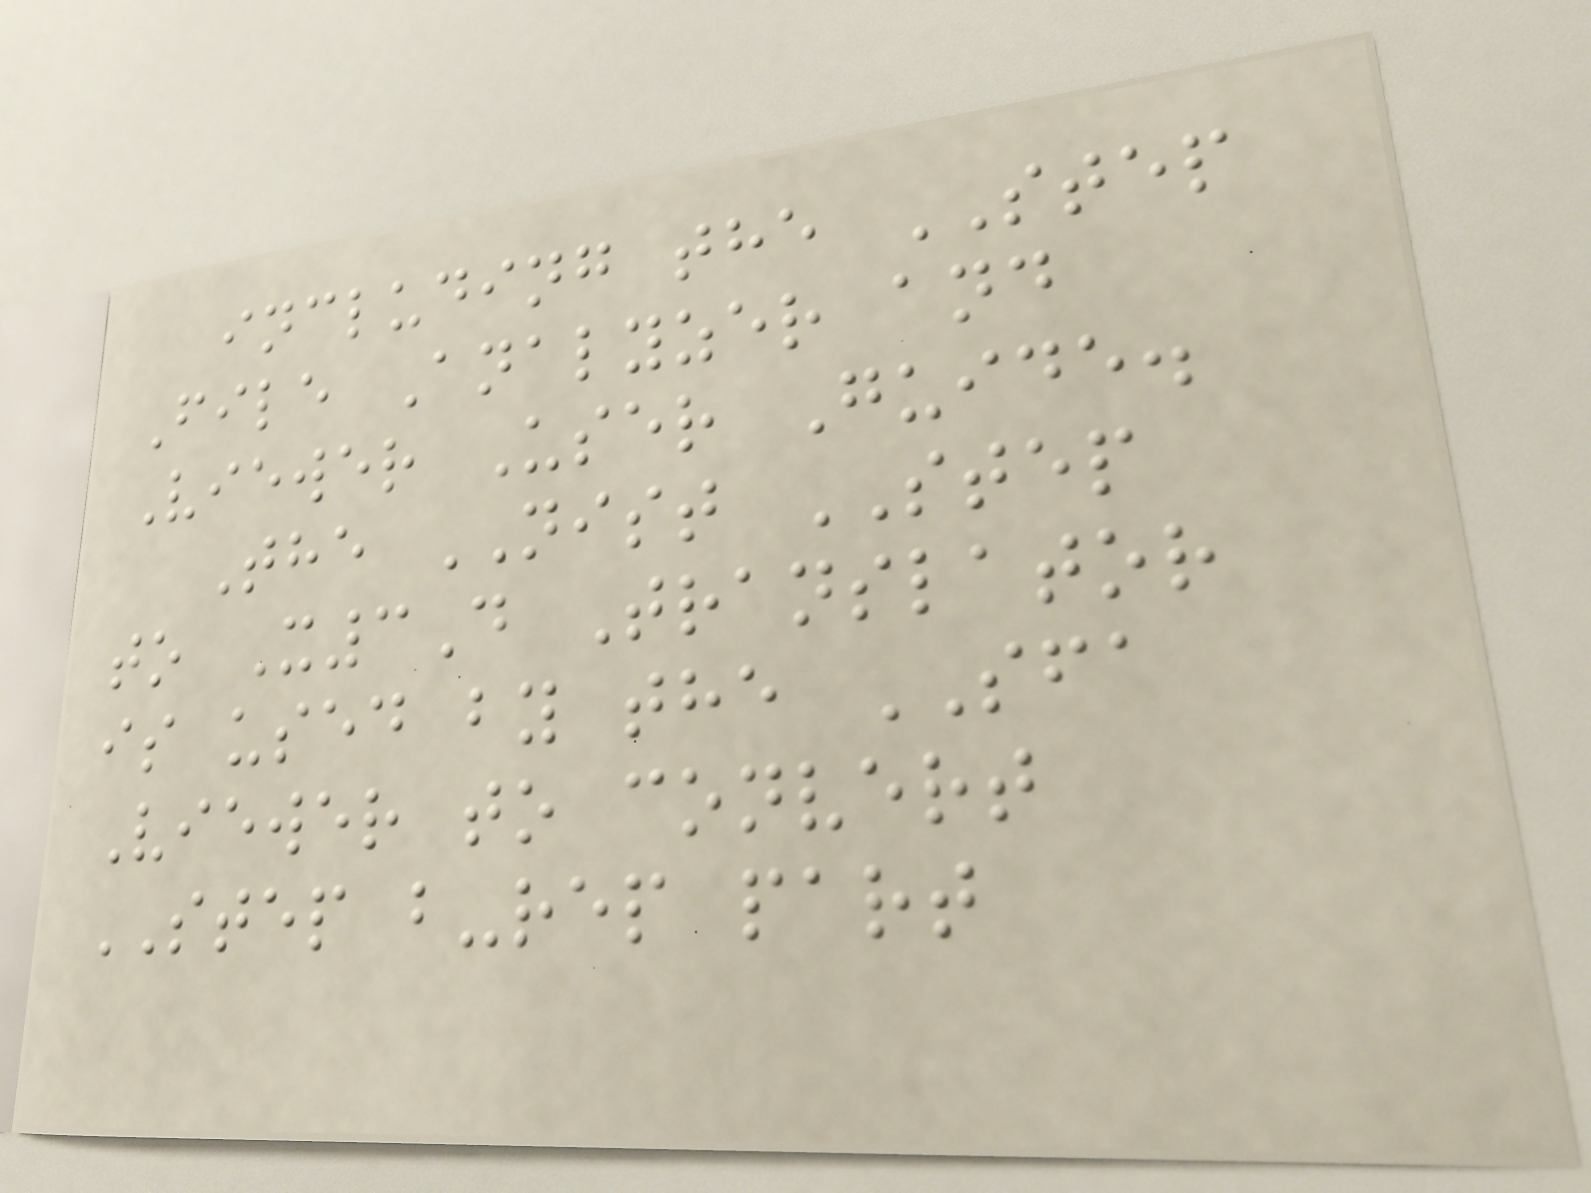including the STEP
File Analyzer and
Viewer User Guide.
The NIST STEP
to X3D Translator
is used by the SFA
Viewer to convert
STEP b-rep part
